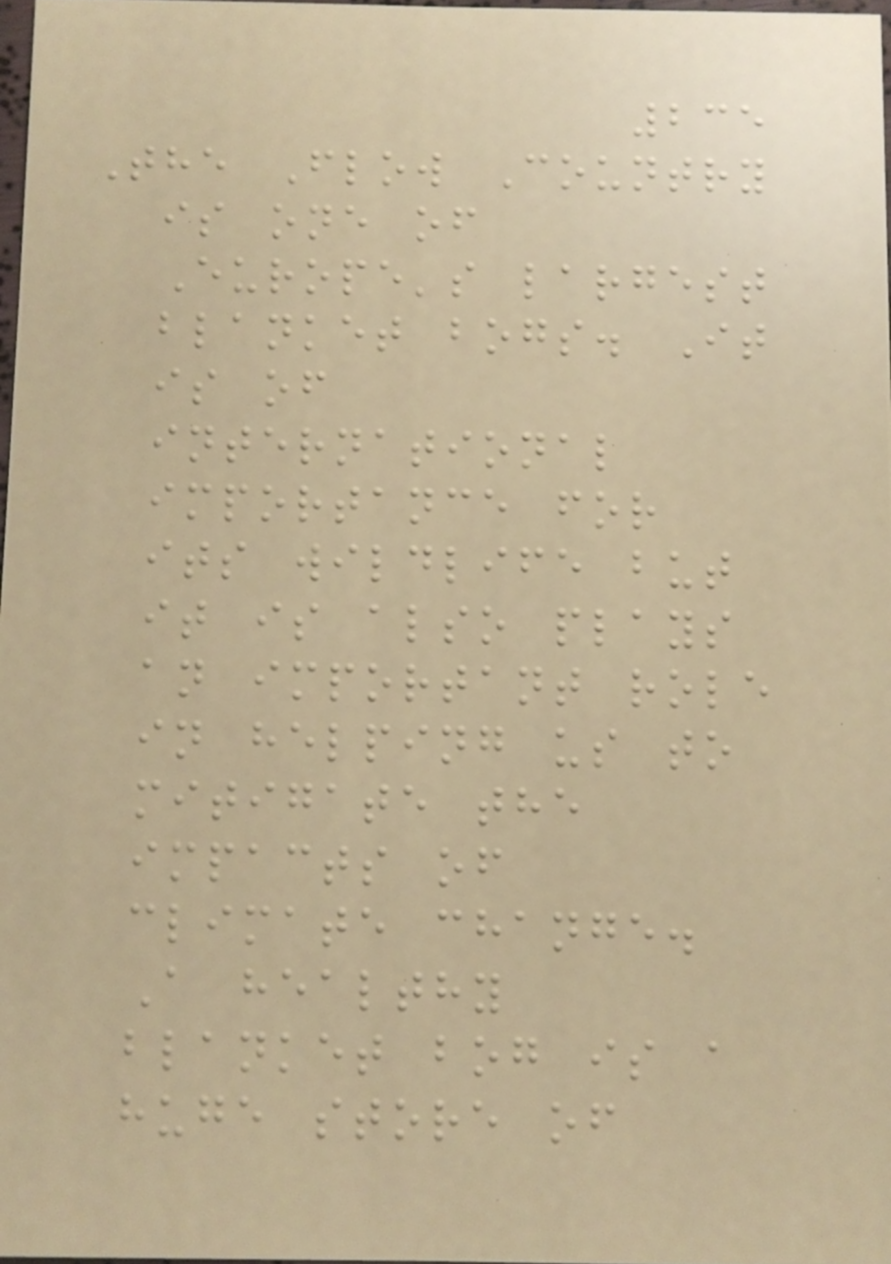235
The Flow Country
is one of
Europe's largest
blanket bogs. It
is of
international
importance for
its wildlife but
it is also plays
an important role
in helping us to
mitigate the
impacts of
climate change.
A healthy
blanket bog is a
huge store of
